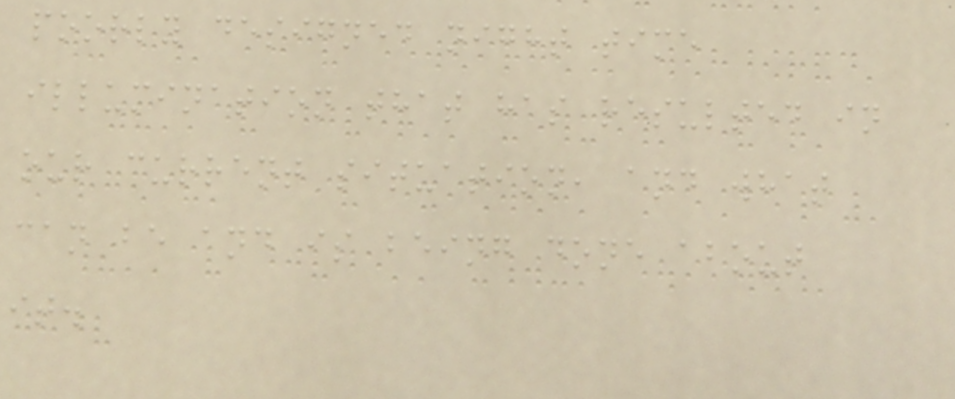poorly designed night time
illumination that has resulted in
our current situation, and what
can be and is being done about
it.
